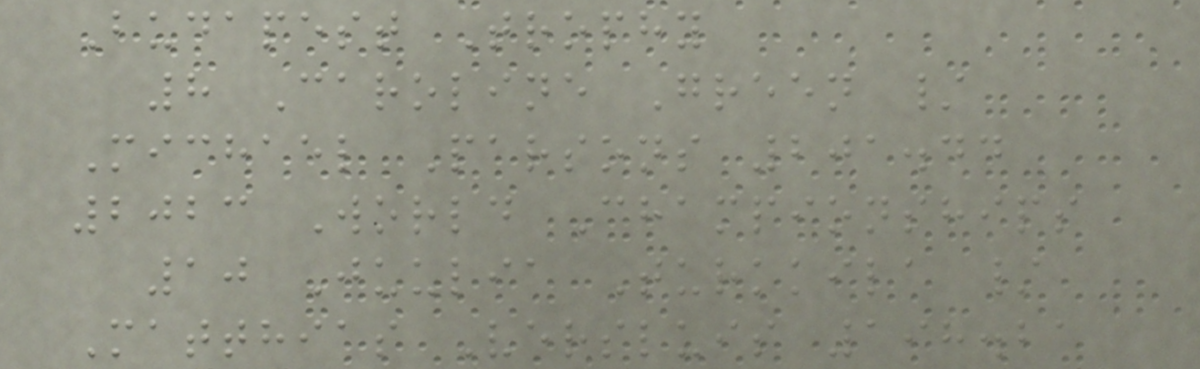Budapest Trophy
8 Caroline Green /
Michael Parsons 201.44
2023 World Championships
10 Juulia Turkkila /
Matthias Versluis 198.21
